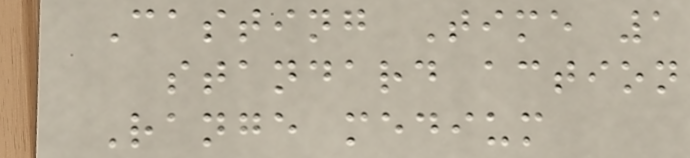Casting Time 1
standard action
Range medium
